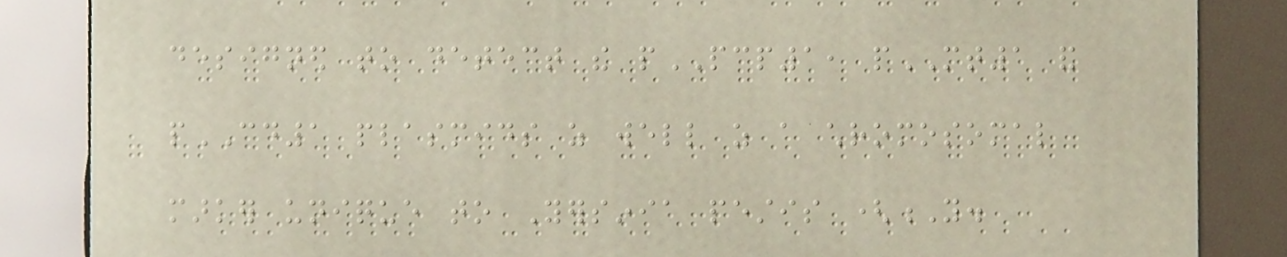designed to detect the pPCP1, pMT1 and
pCD1 plasmids as well as a chromosomal
marker unique to Yersinia pestis (Y.
